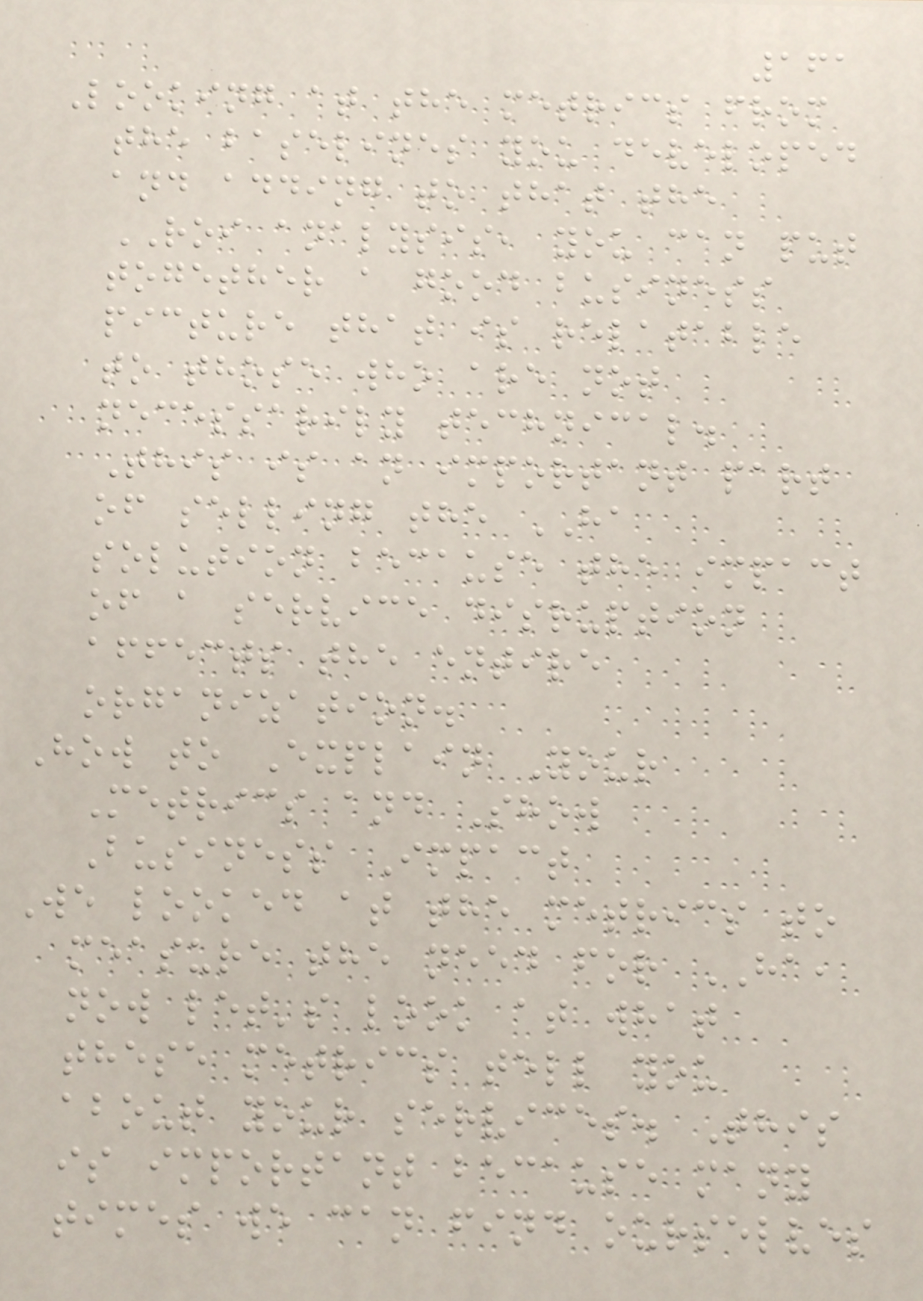161
Looking at the metrics from
the baselines you developed
and adding to that the
ROI analysis, you can put
together a good business
picture that is relatable
to those who are not
necessarily technical.
This is an important part
of selling the HA
solution because the impact
of a service disruption
affects the entire
organization.
How to Explain Your
Metrics and Show
Business Impact
We looked at the metrics to
measure the need for HA,
now let's look at what
these metrics tell you
about your services. This
is important because many
times we can find ourselves
